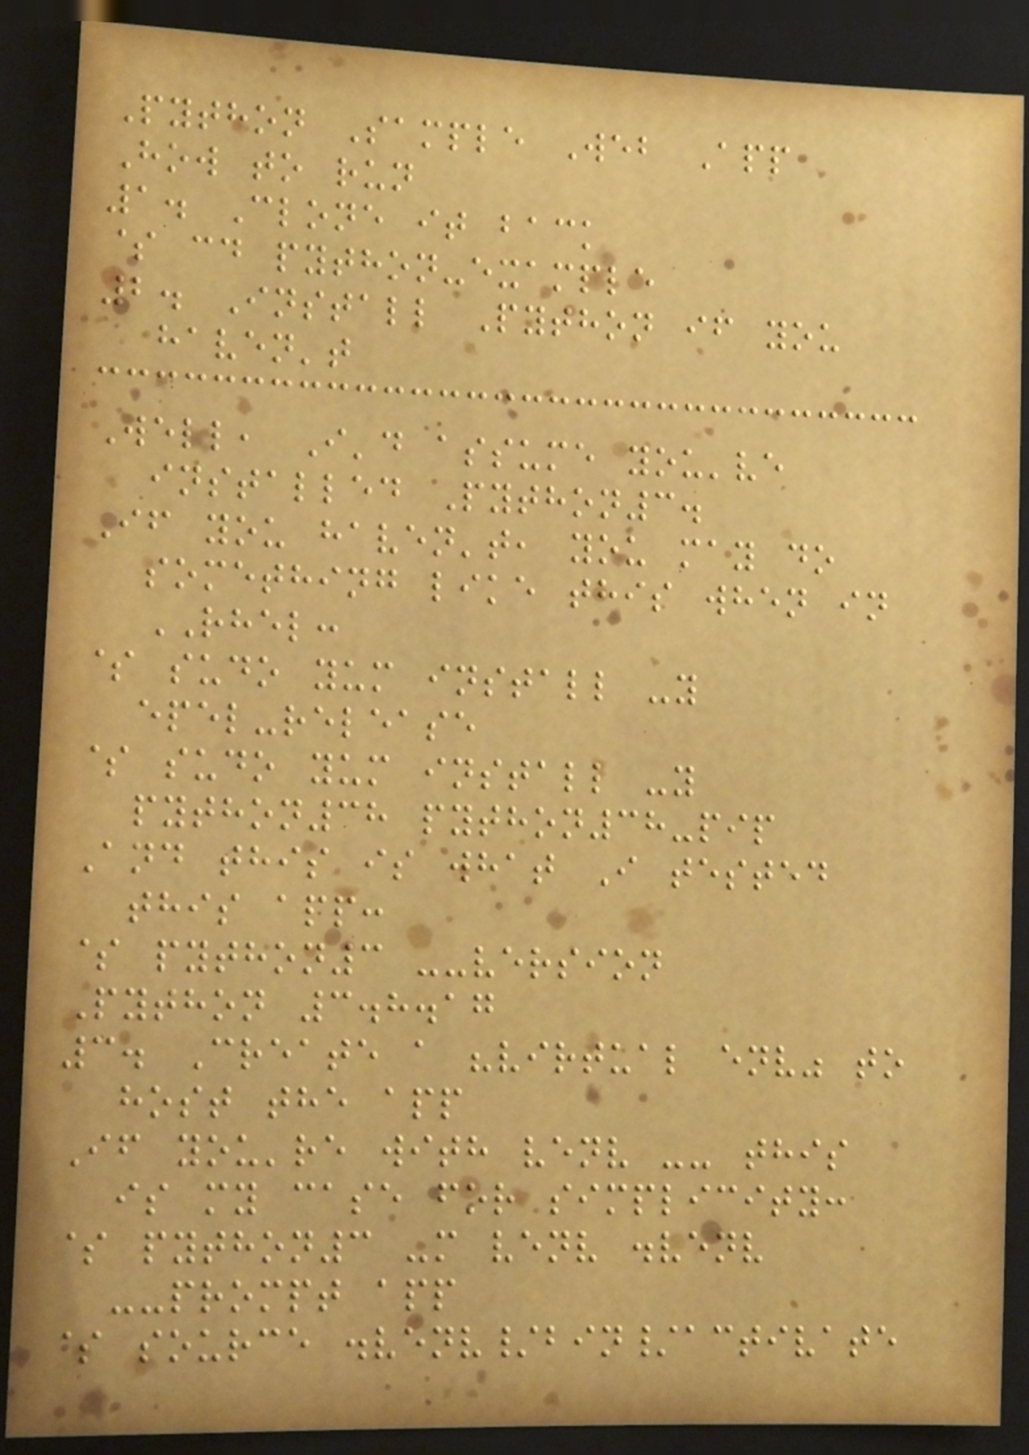Python Sample Web App
How to run
1. Clone it back
$ cd python-example
2. Install Python if you
haven't
Well, I'd assume you've
installed Python3.
If you haven't, you may do
something like this when in
RHEL:
$ sudo yum install -y
epel-release
$ sudo yum install -y
python38 python38-pip
And this is what I tested
this app:
$ python3 --version
Python 3.8.17
3. Create a "virtual env" to
host the app
If you're with venv -- this
is my case for simplicity:
$ python3 -m venv .venv
--prompt app
$ source .venv/bin/activate
